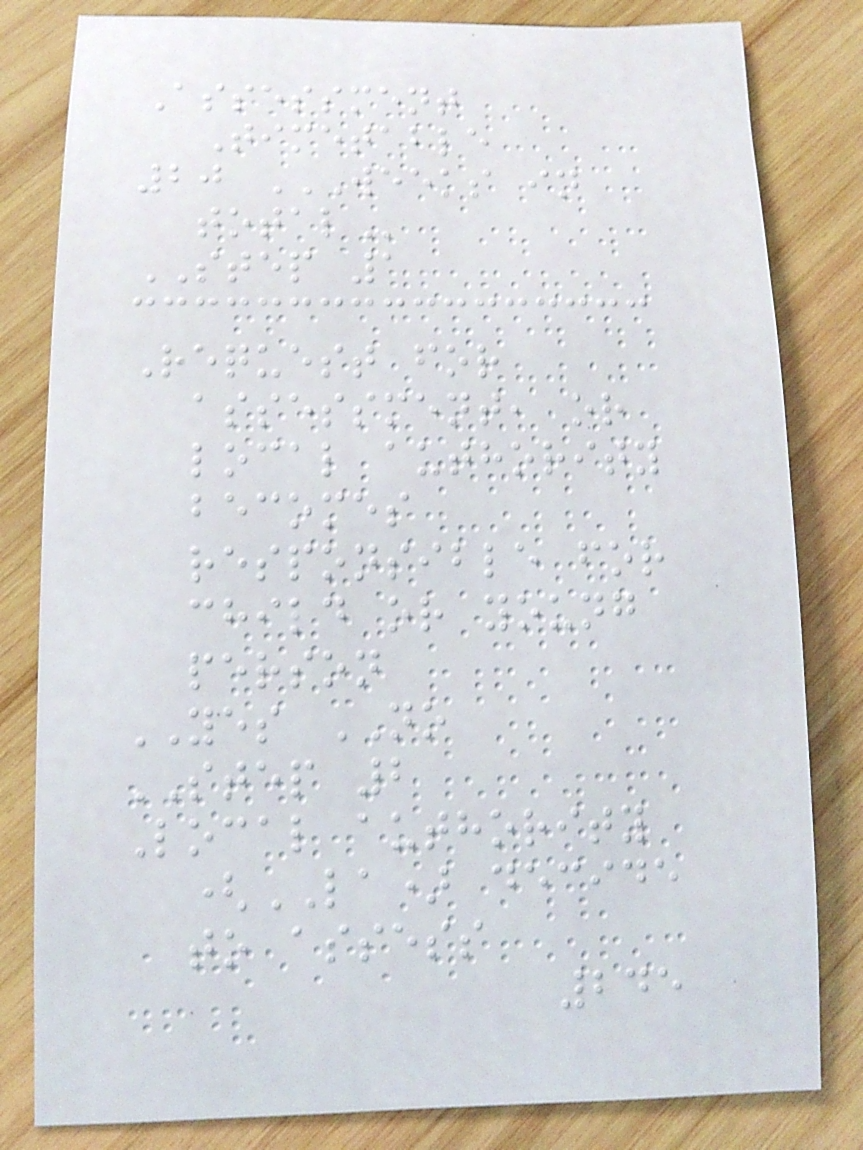Assessment
Timetable
20 WEEKS IN
TOTAL
STEP 1
Request for
assessment, or
local authority
becomes
responsible for
child or young
person
YES NO
STEP 2
Local authority
(LA) decide
to assess
245
